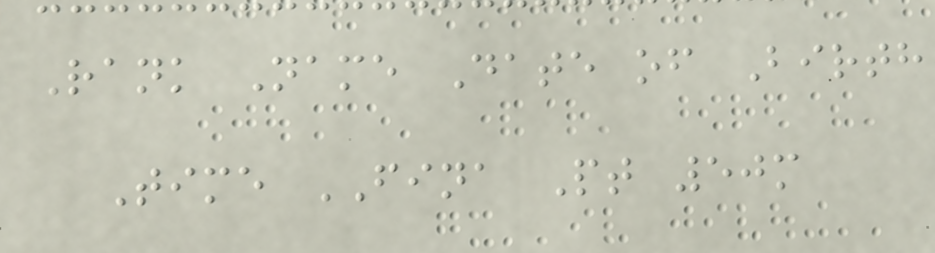Rank Name Date of Birth
Time FINA Pt 50m
